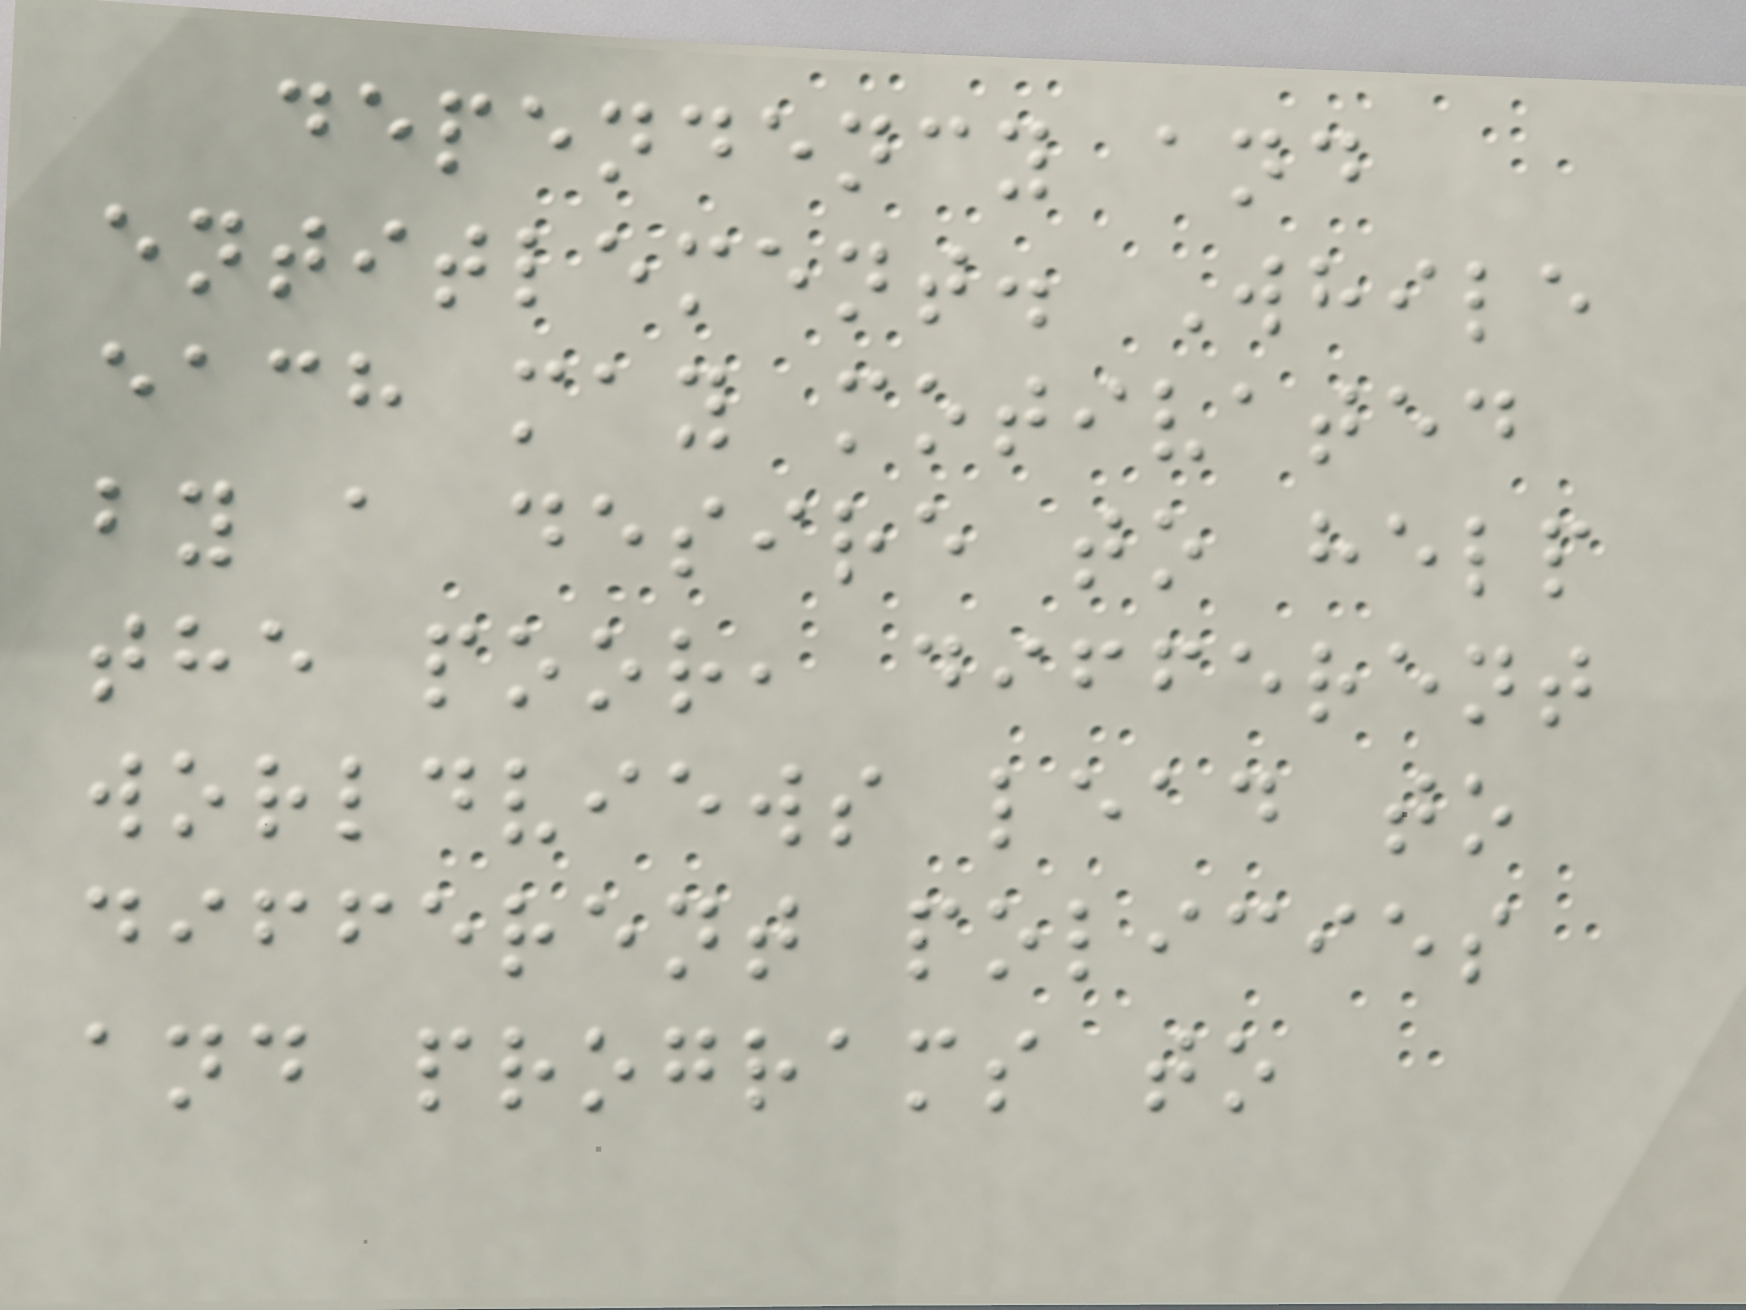dependency and
entitlement. While
each may motivated
by a desire to help
the poor, different
worldviews lead to
different policies
and programs to
